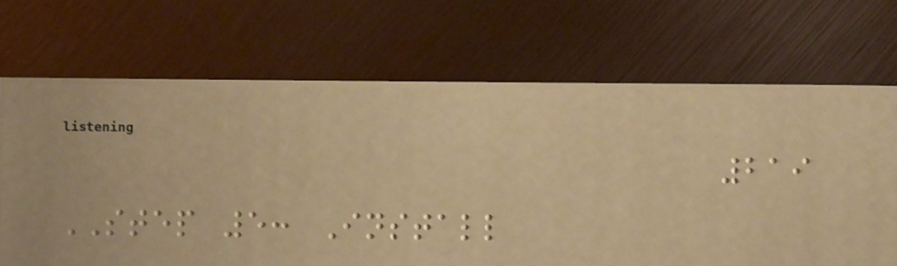219
STEP 5: Install
